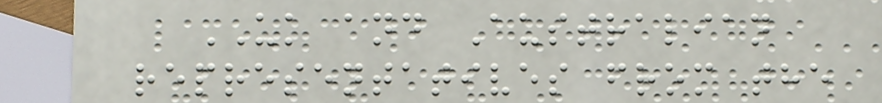UK and Australian
representatives from the
